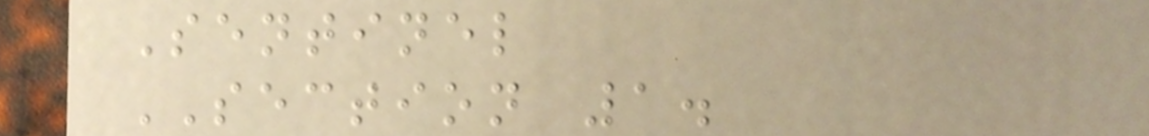Sentinel
SECTION 1.
